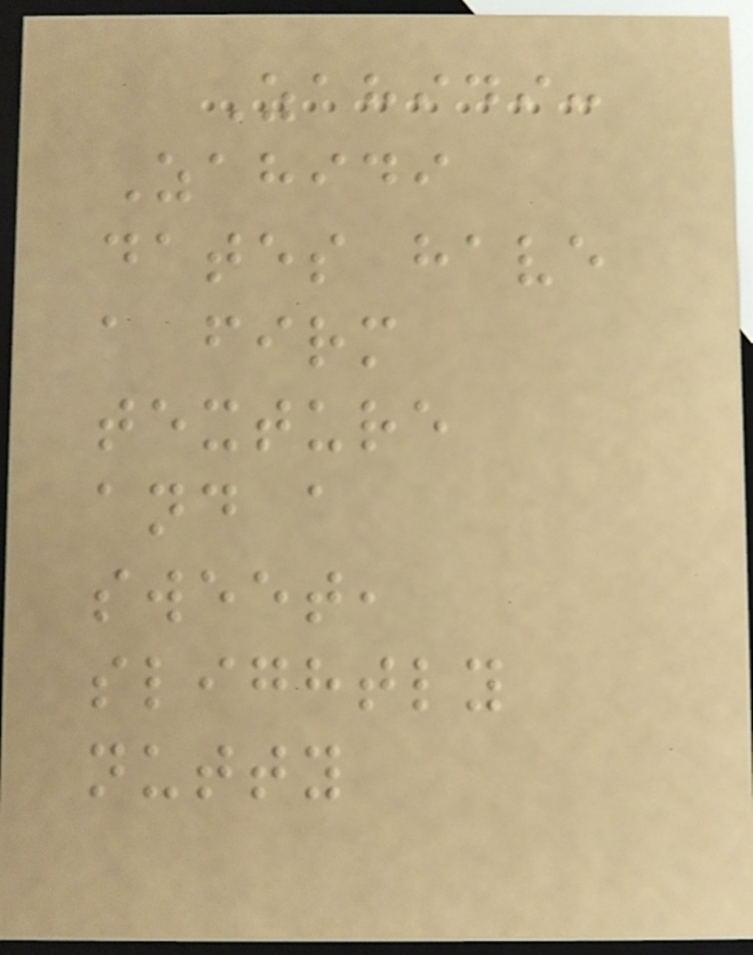Zahidi:
Zahidi
dates have
a firm
texture
and a
sweet,
slightly
nutty
